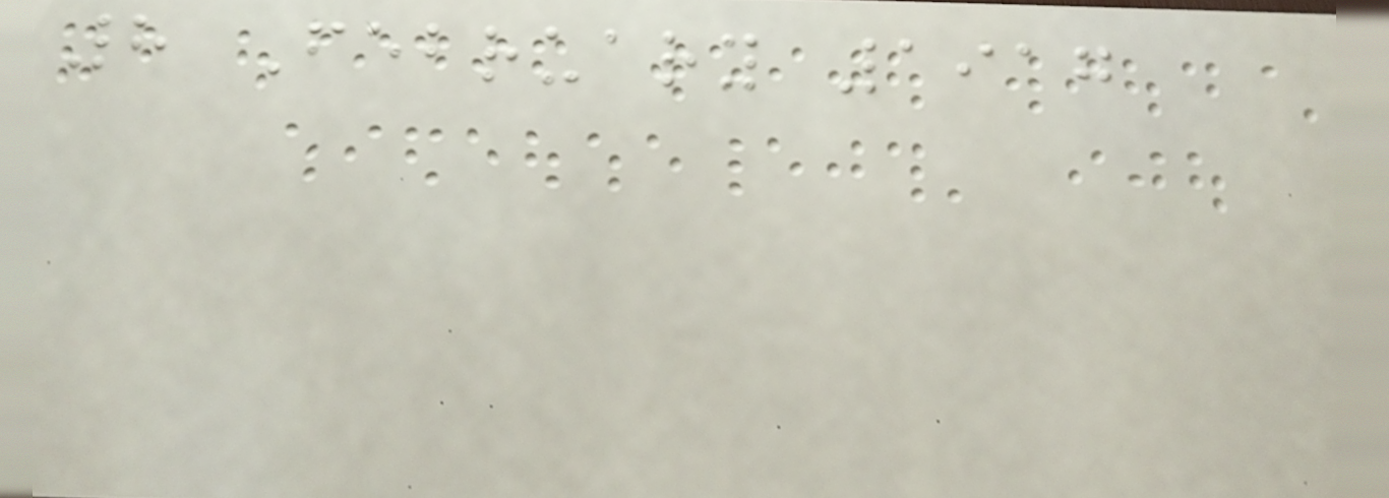8 February 1917
